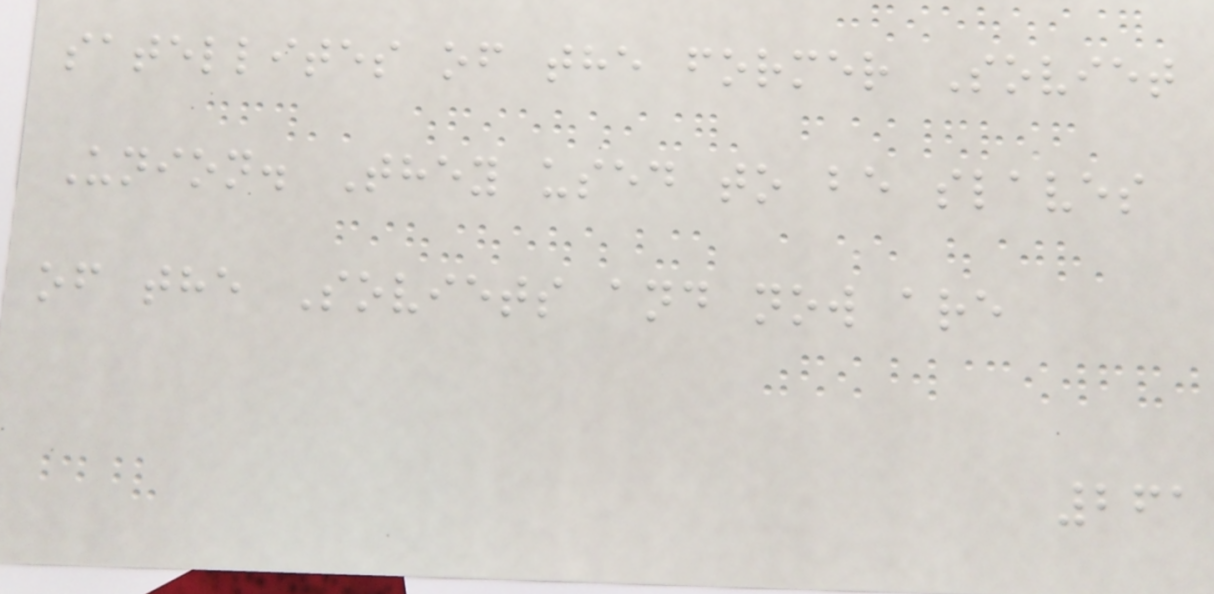satellites of the former Soviet
Union. They used to be slaves
of the Soviets and now are
261
